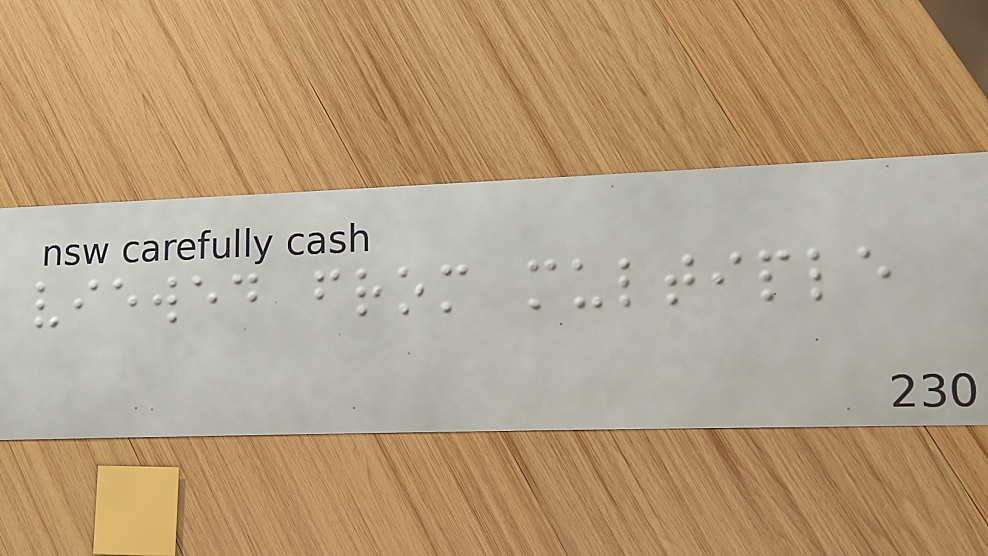viewed from multiple
